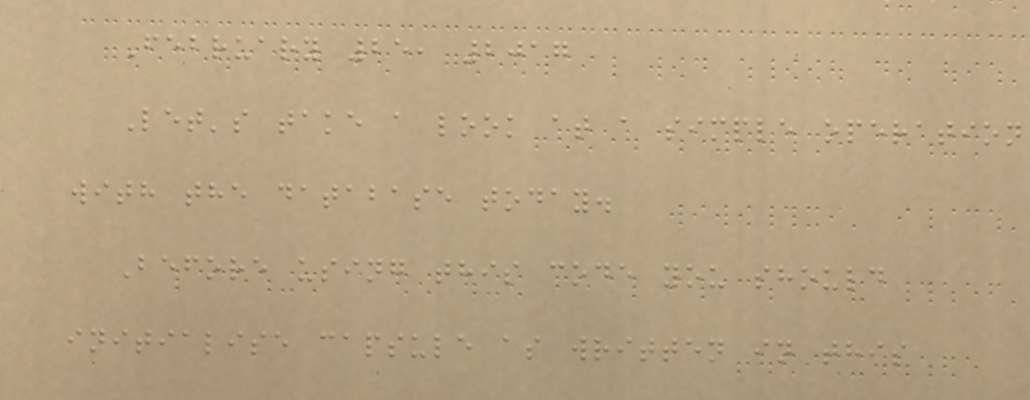February 25, 2017
Let's take a look at a simple operation
with the database today.
Before using this code you should
initialise capsule as written in this
